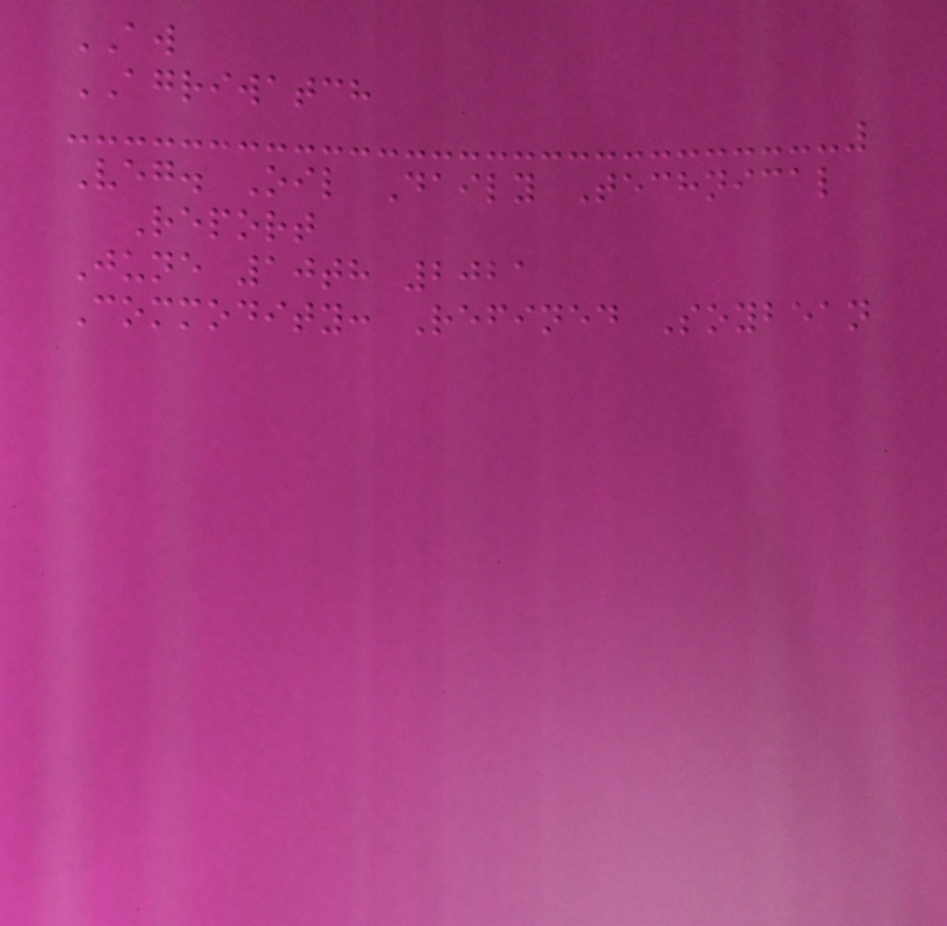AW
AGRIWATCH
Veg. Oil Daily Technical
Report
June 10th 2021
Commodity: Refined Soybean
